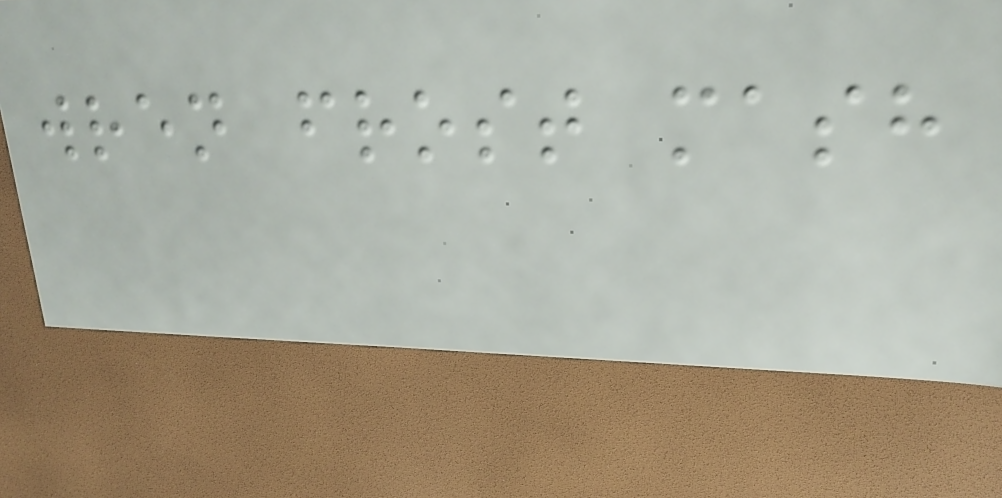wren frost mash
